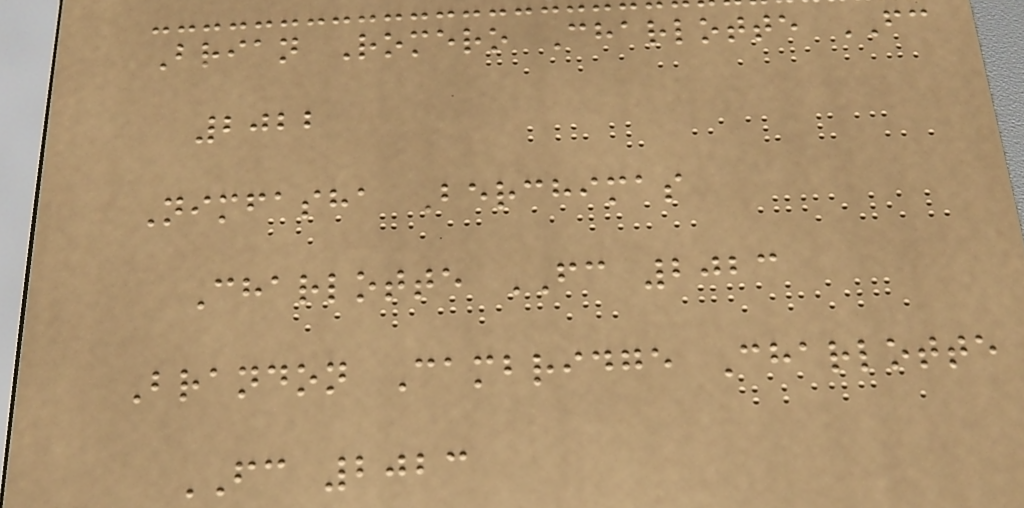Brian Romero Charlotte FC
2022
Nimfasha Berchimas
Charlotte FC 2023
Brandon Cambridge Charlotte
FC 2023
